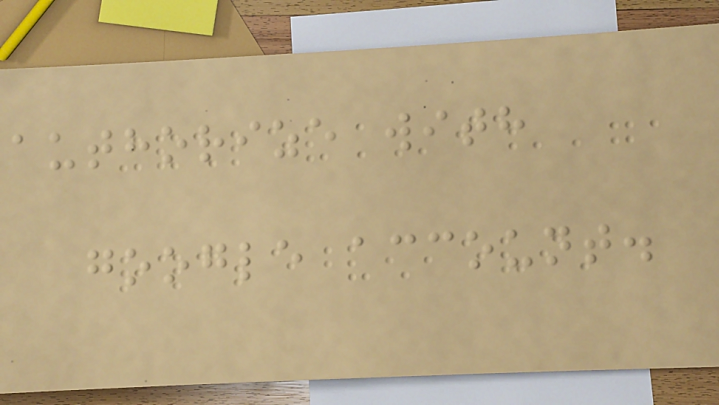authorize with
google account.
